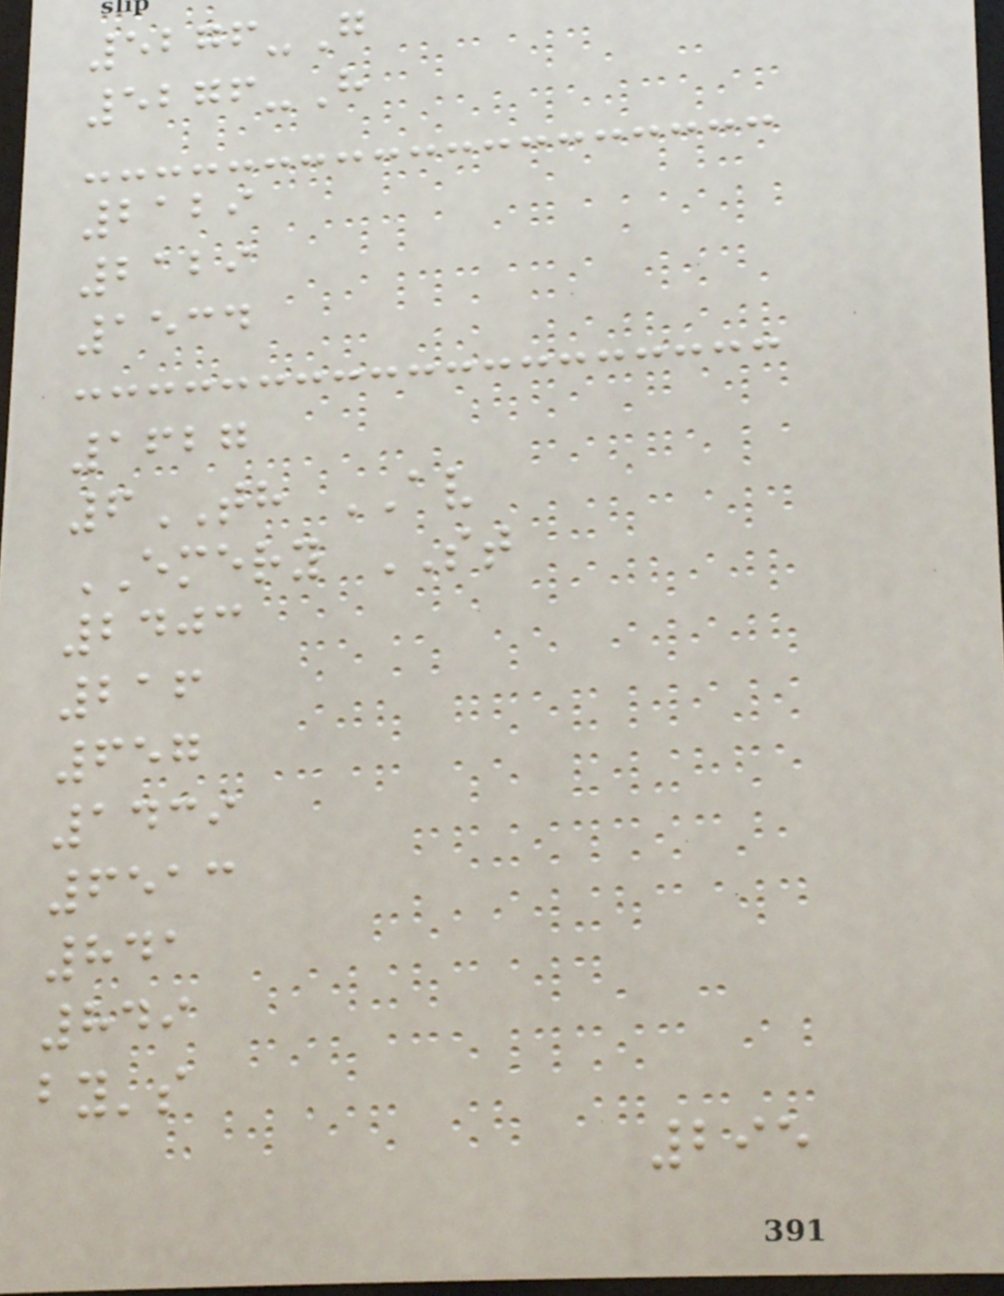5276-G
5276-H
2129
2129
1534
1627
6TH AV
EMERY ST
2403
216
657
1439
6513
841
849
by's
295
